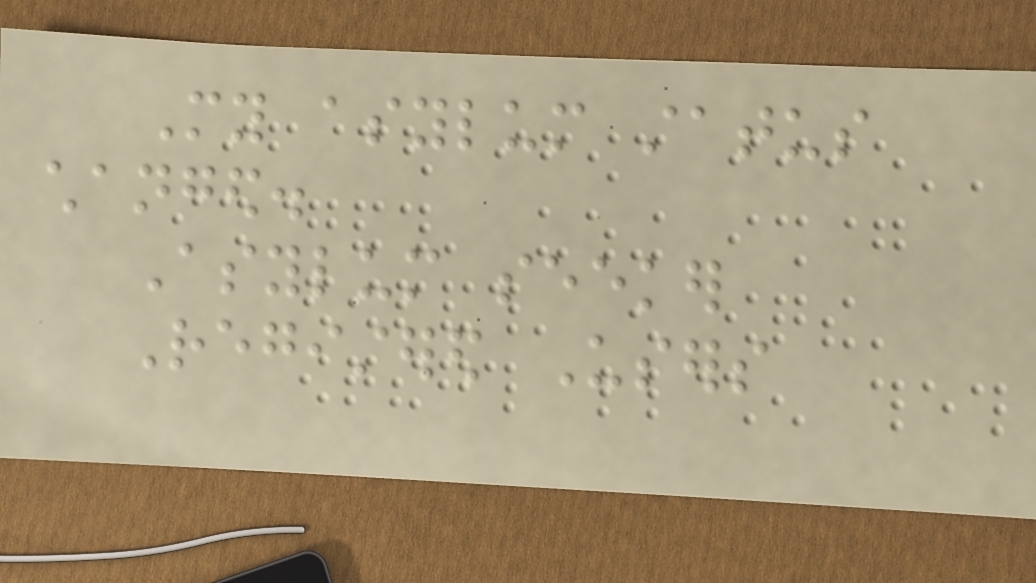My asylum status
changed.
Asylum seeker
Registered Users
